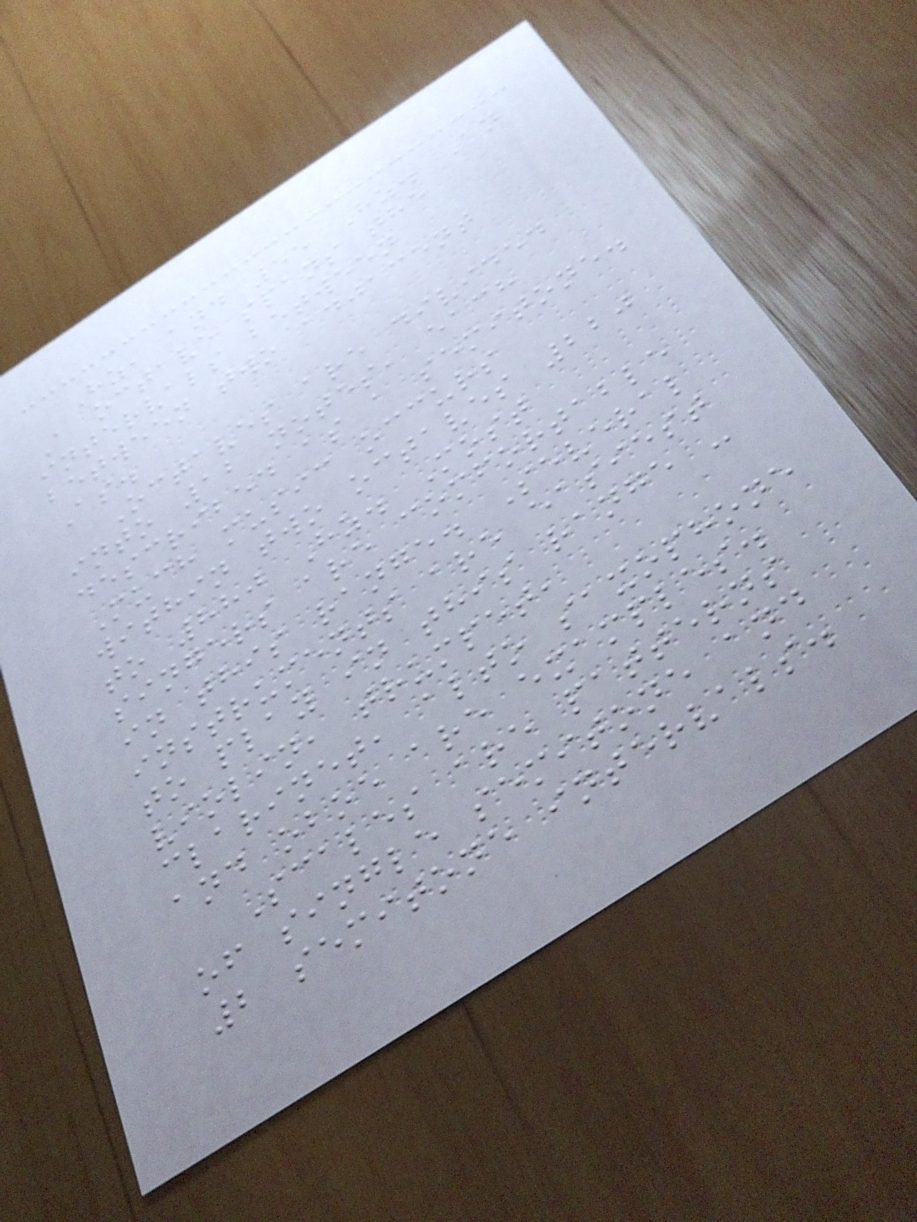Hz, and 55 Hz. An
A octave spans the
intervals between
between two adjacent
As.
Octaves are divided
into 12 notes, each
described as a semitone.
Much music occurs
within two octaves 220
to 880 Hz. Most
singers are comfortable
in this range. Several
instruments are easiest
to play in this range -
violin, trumpet,
clarinet, alto saxophone
and oboe are examples.
Scales are patterns
of single semitone and
2 semitone intervals.
